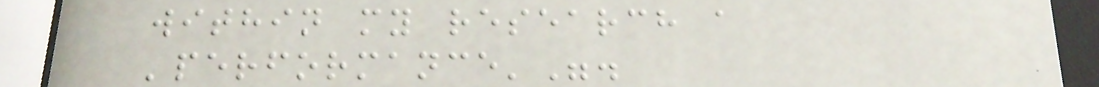within my research a
'performance'".
